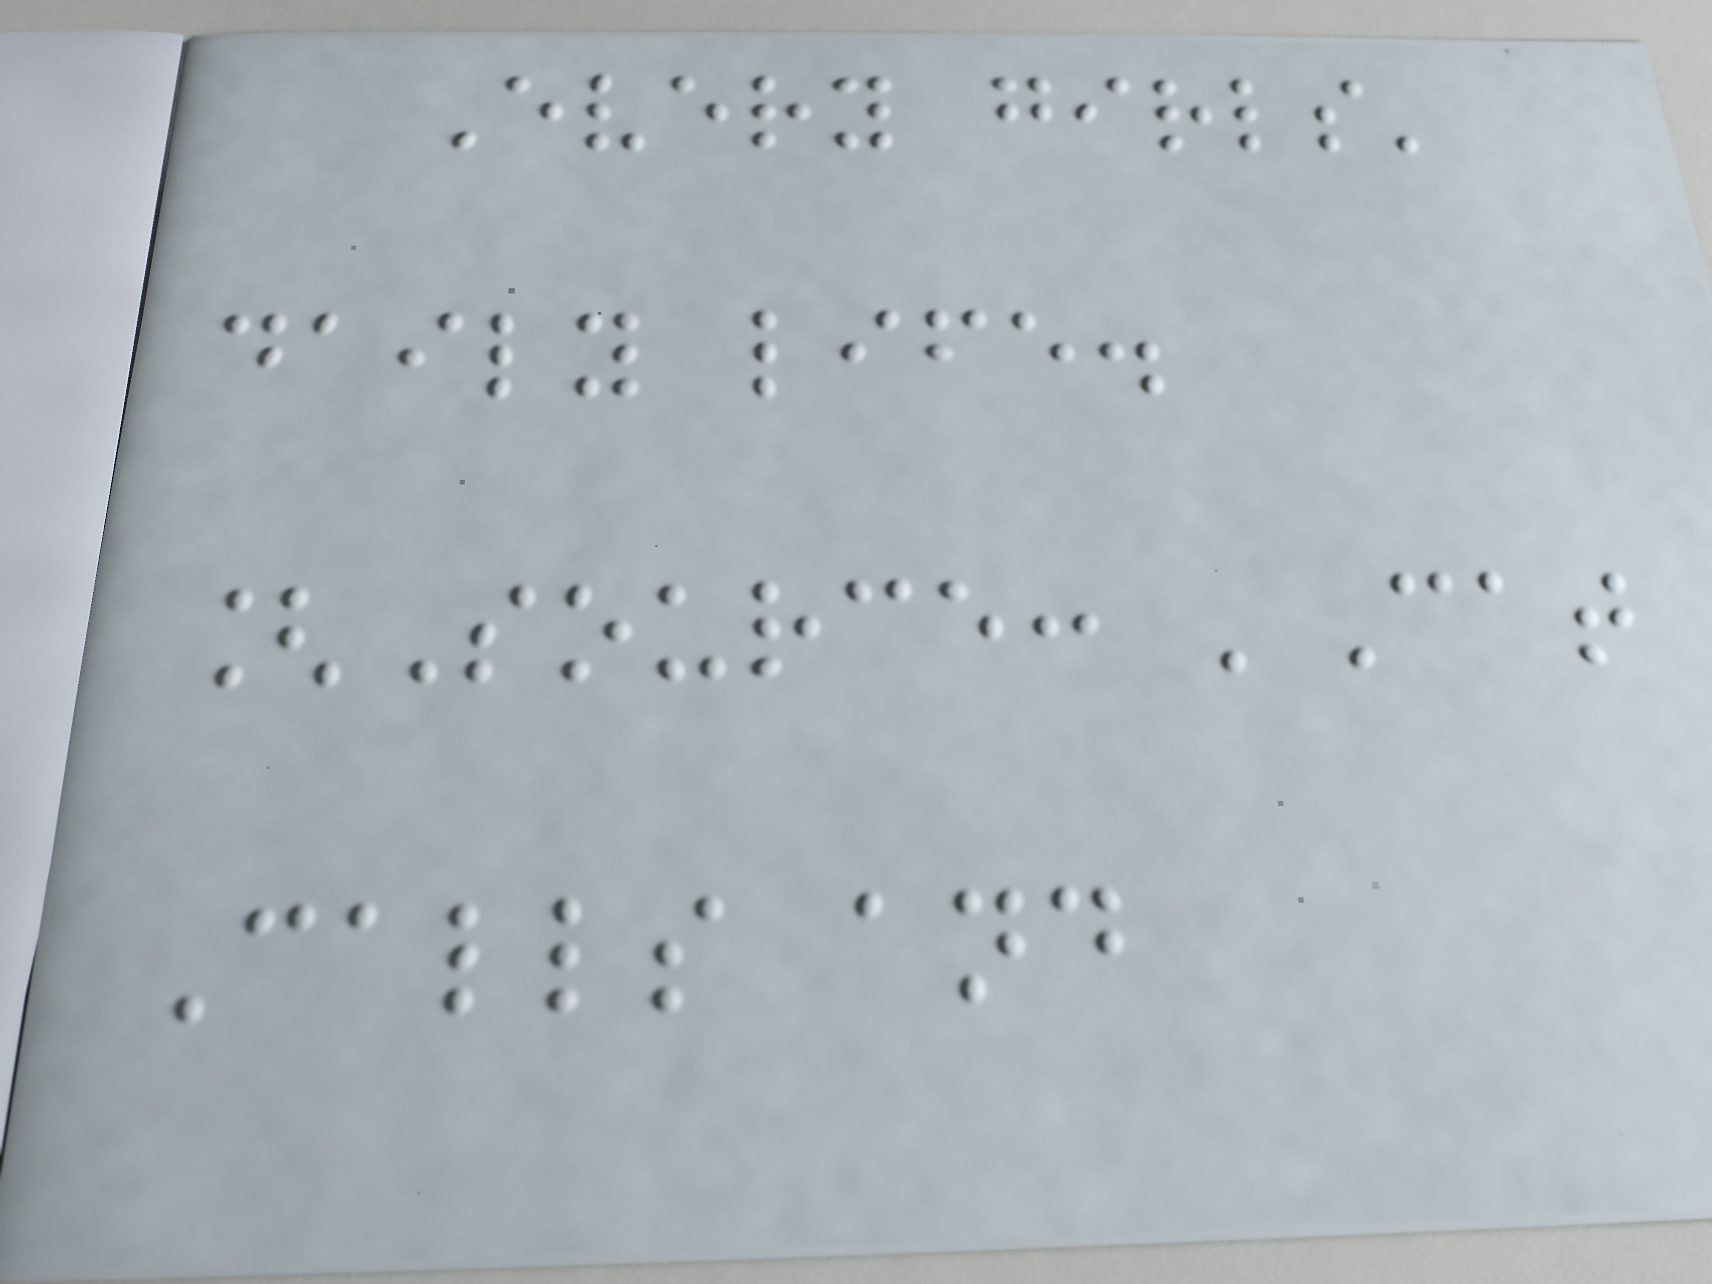Every girls'
daily life.
[Source: 'Cat
Calls and
